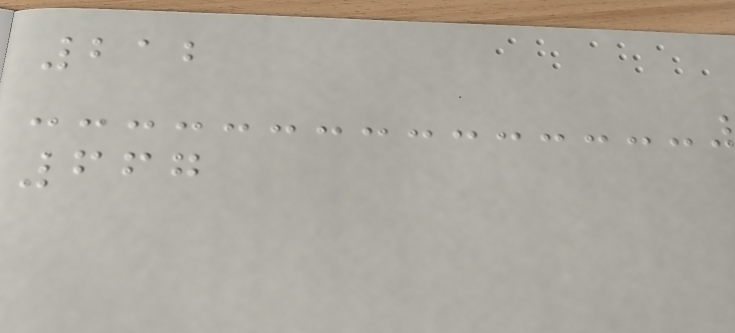212
667
